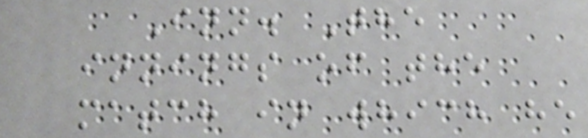Inn. The
innings of the
match in which he
